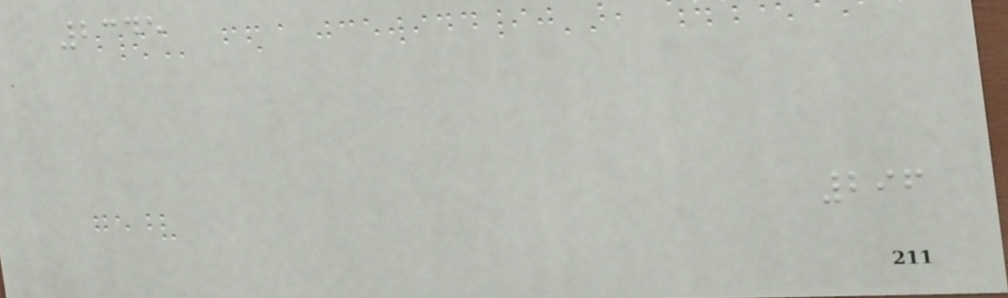2345
296
